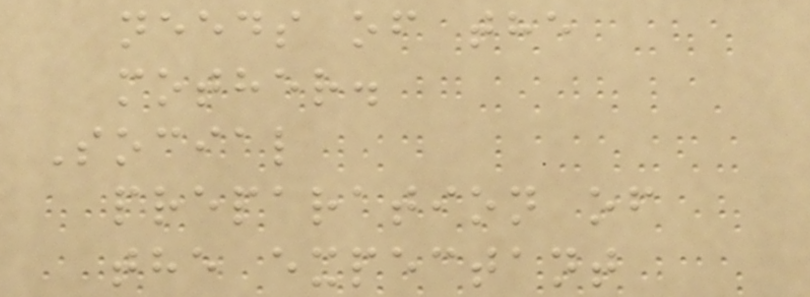needs of the
mother.
Social
preparation of
the expectant
